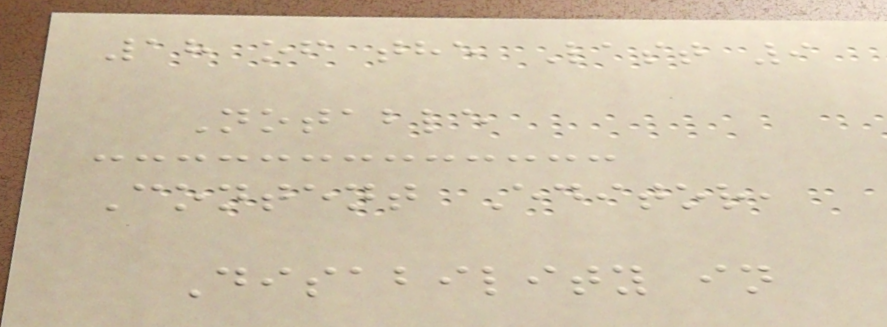18 of the Last 9
Notable
Content Editor,
Disability in
